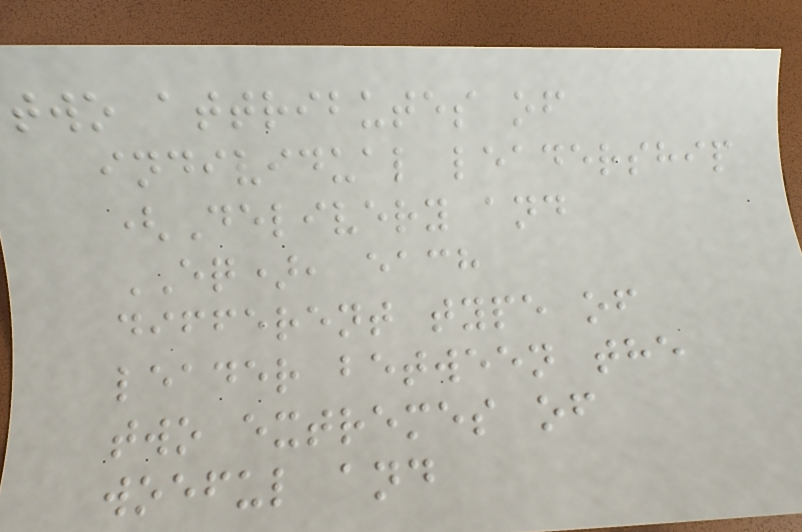two attributes of
individual leadership
(Delivery and
EQ), each
different type of
leader between the
two extremes of
woeful and
